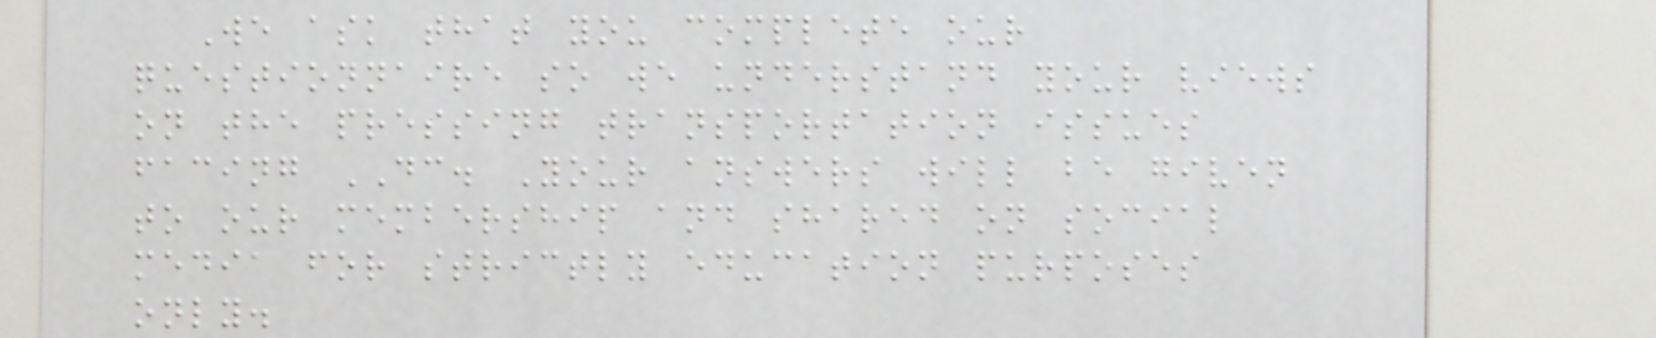We ask that you complete our
questionnaire so we understand your views
on the pressing transportation issues
facing DC. Your answers will be given
to our membership and shared on social
media for strictly education purposes
only.
